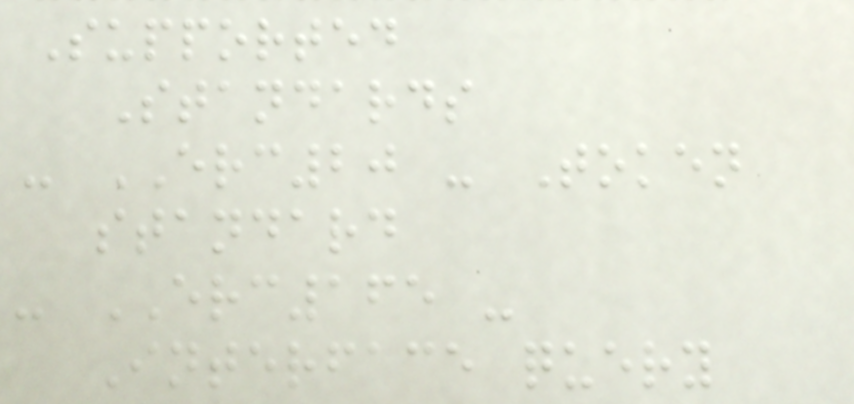Supported
Standards
- ERC20 - Token
standard
- ERC165 -
Interface query
